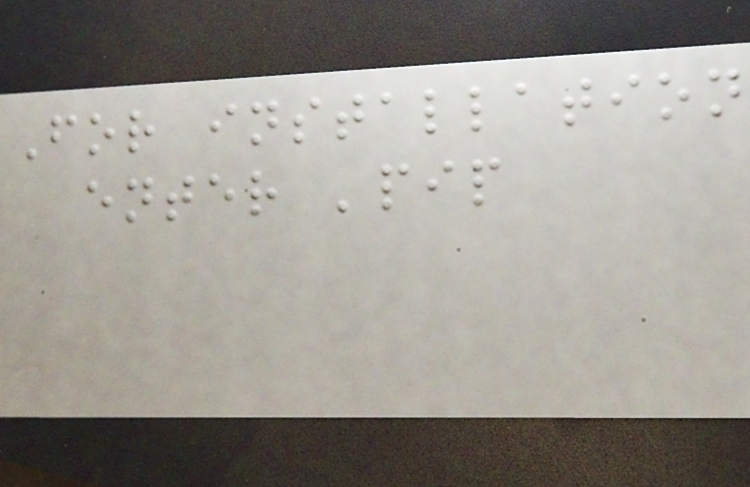For installation
enter 'pip
